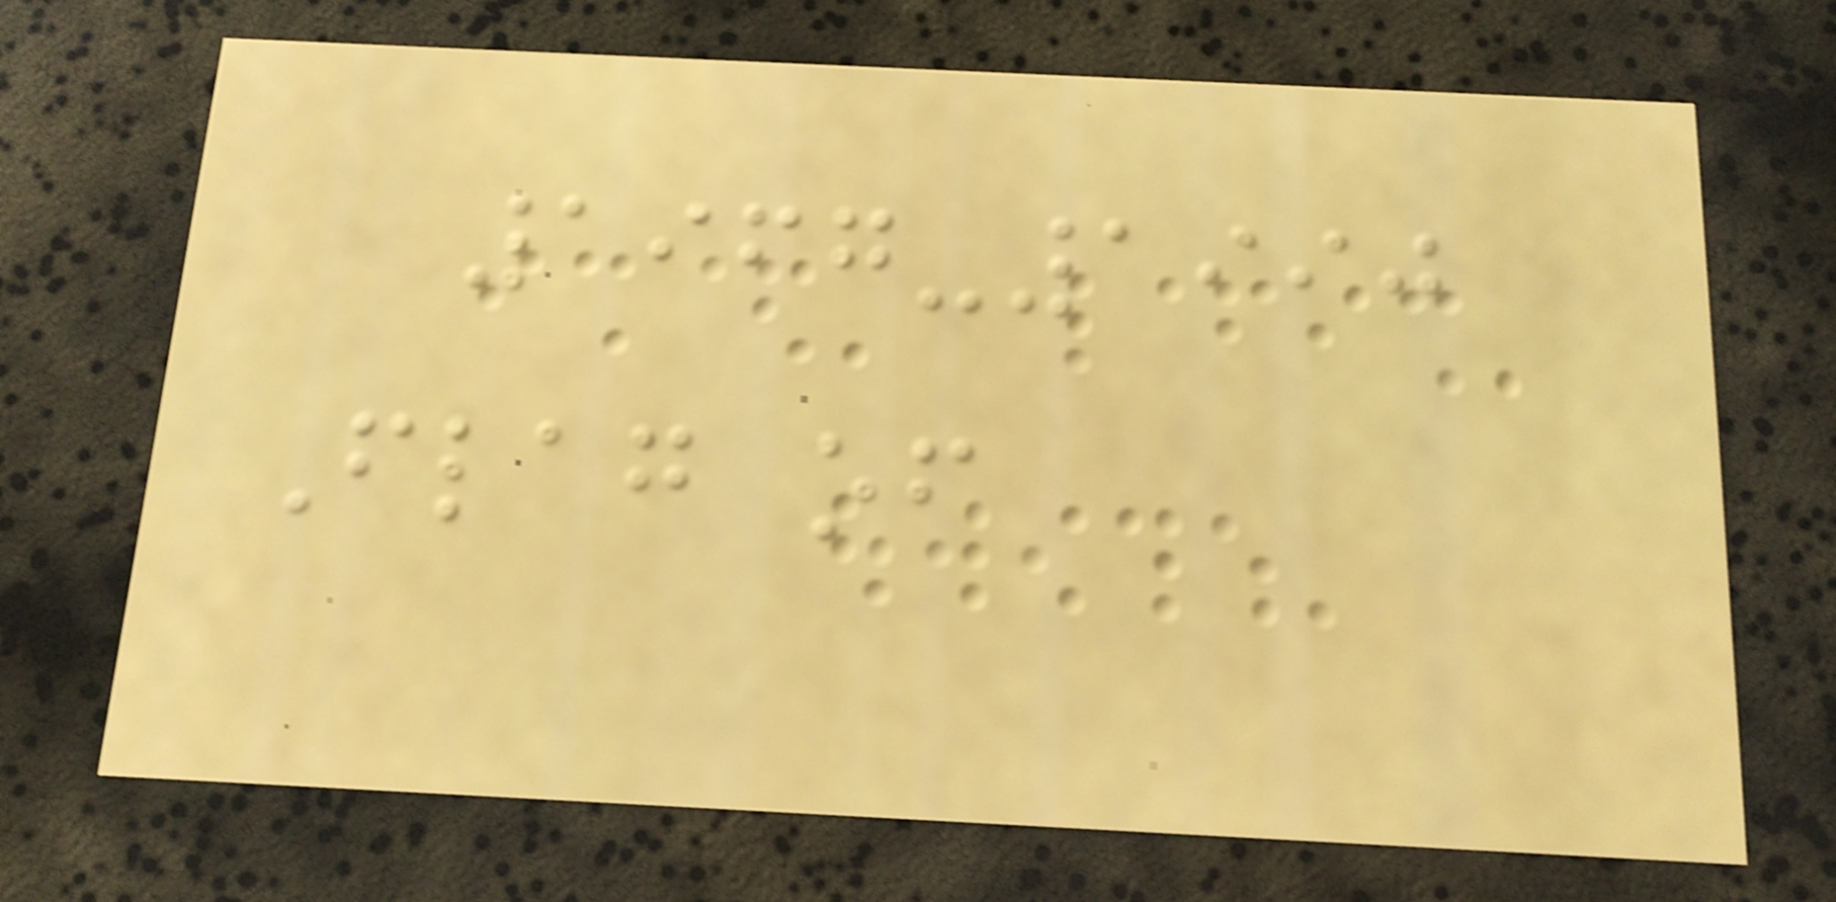1967-1990
Flag of
